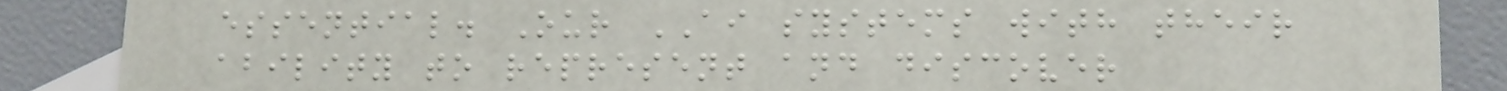essential. Our AI systems with their
ability to represent and discover
